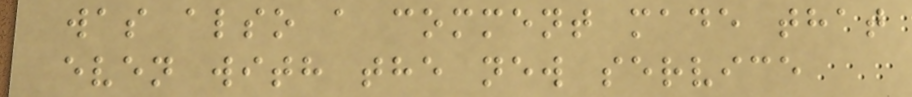was also a comment made that
even with the new service
